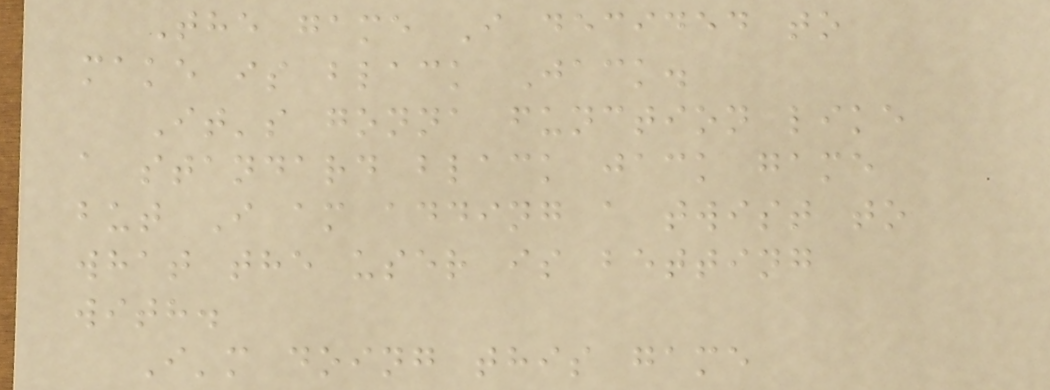The game I decided to
make is black Jack.
It's gonna function like
a standard black jack game
but I am adding a twist to
what the user is betting
with.
I'm doing this game
